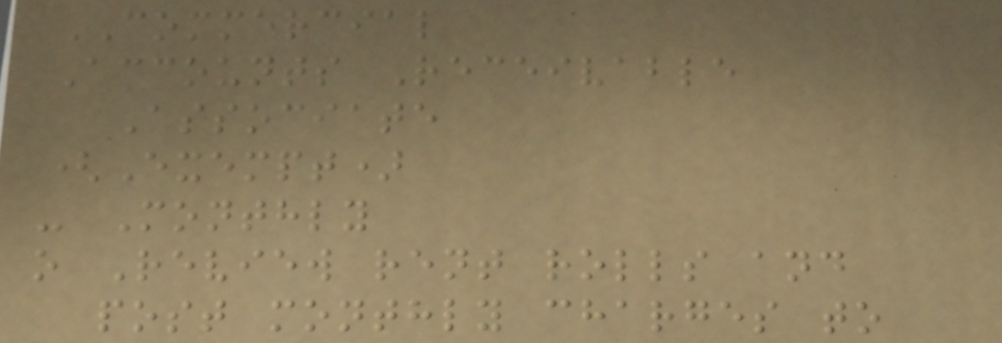COMMERCIAL
Accounts Receivable
Associate
(Exempt)
- Monthly
o Review rent rolls and
post monthly charges to
